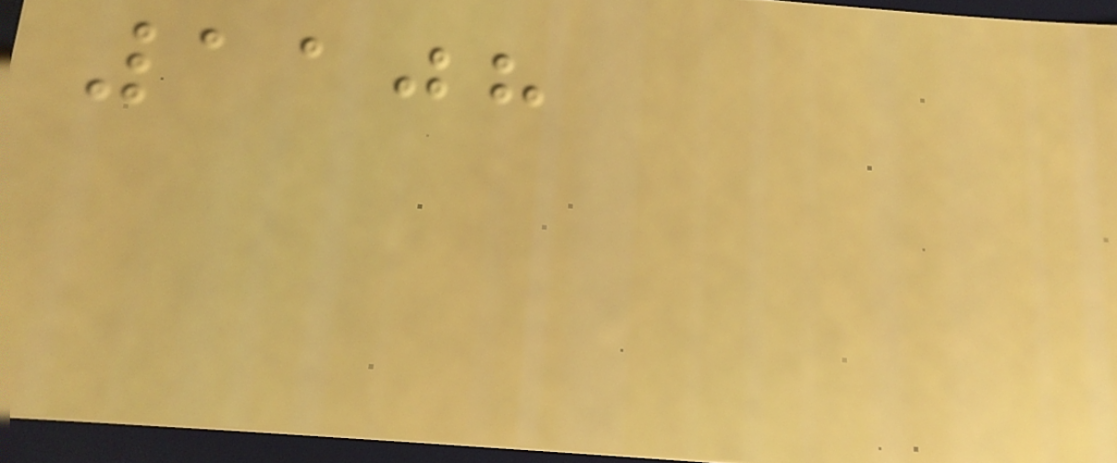1108
